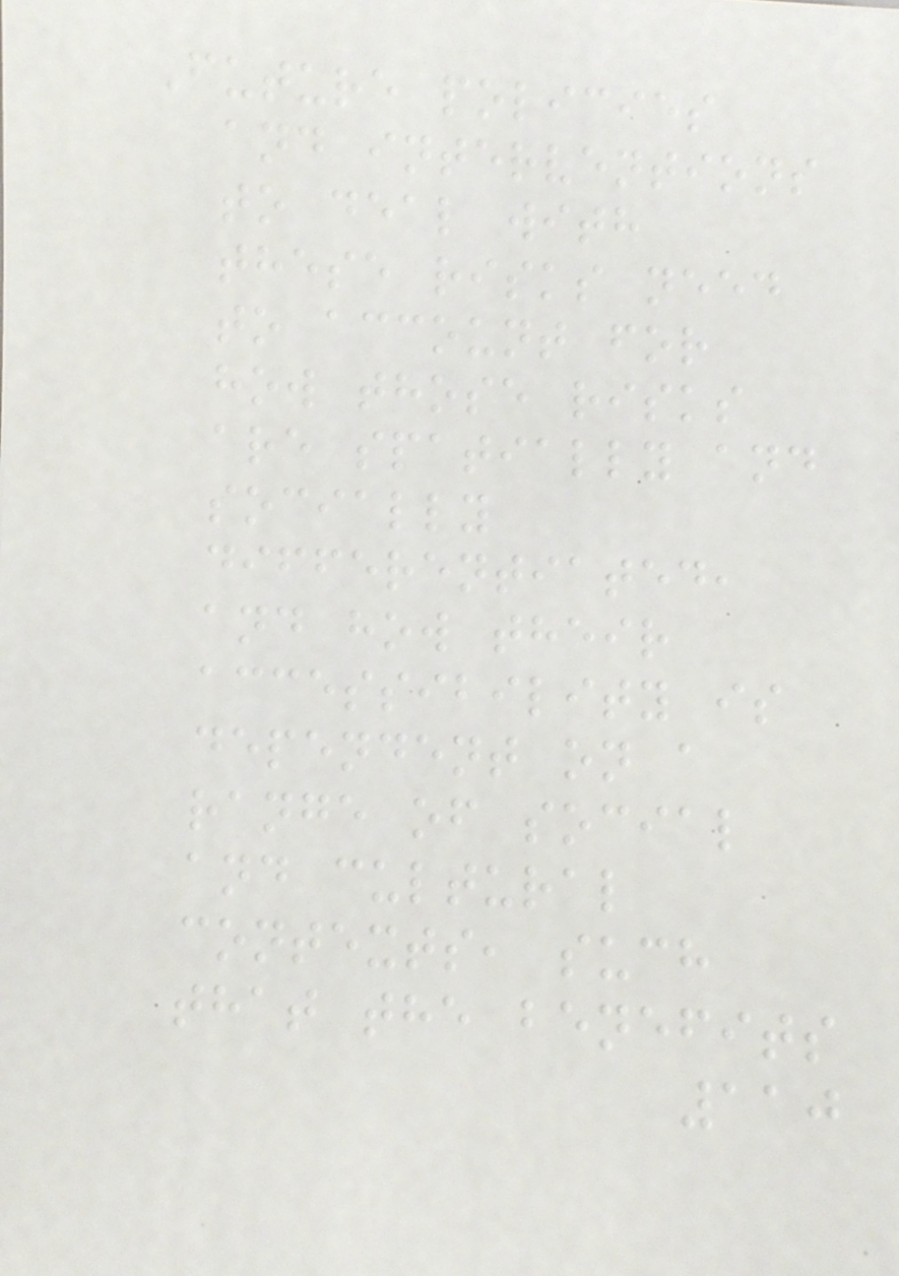Future policies
and interventions
to deal with
these risks need
to account for
how those risks
are spatially and
socially
differentiated,
and how their
accessibility is
dependent on a
range of social
and cultural
contexts, such
that the benefits
110
